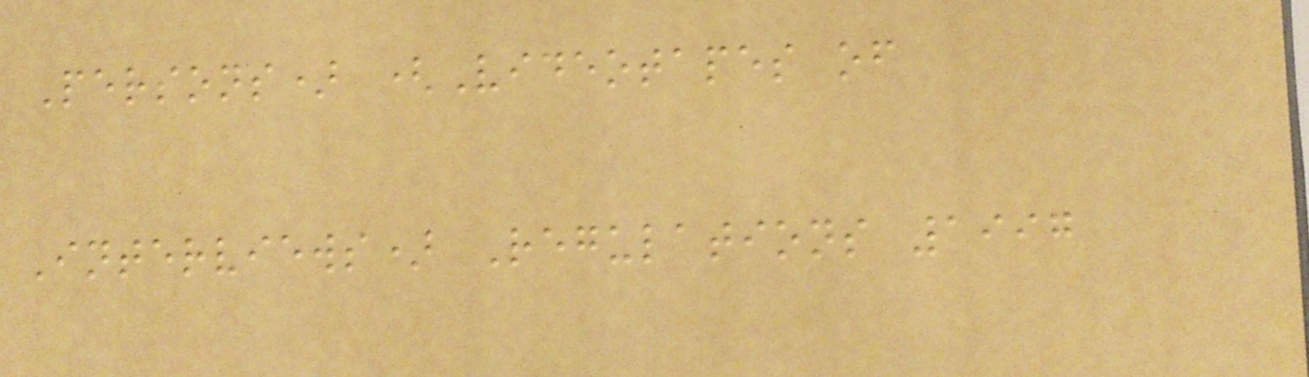Persons) (Videotapes of
Interviews) Regulations 1997
